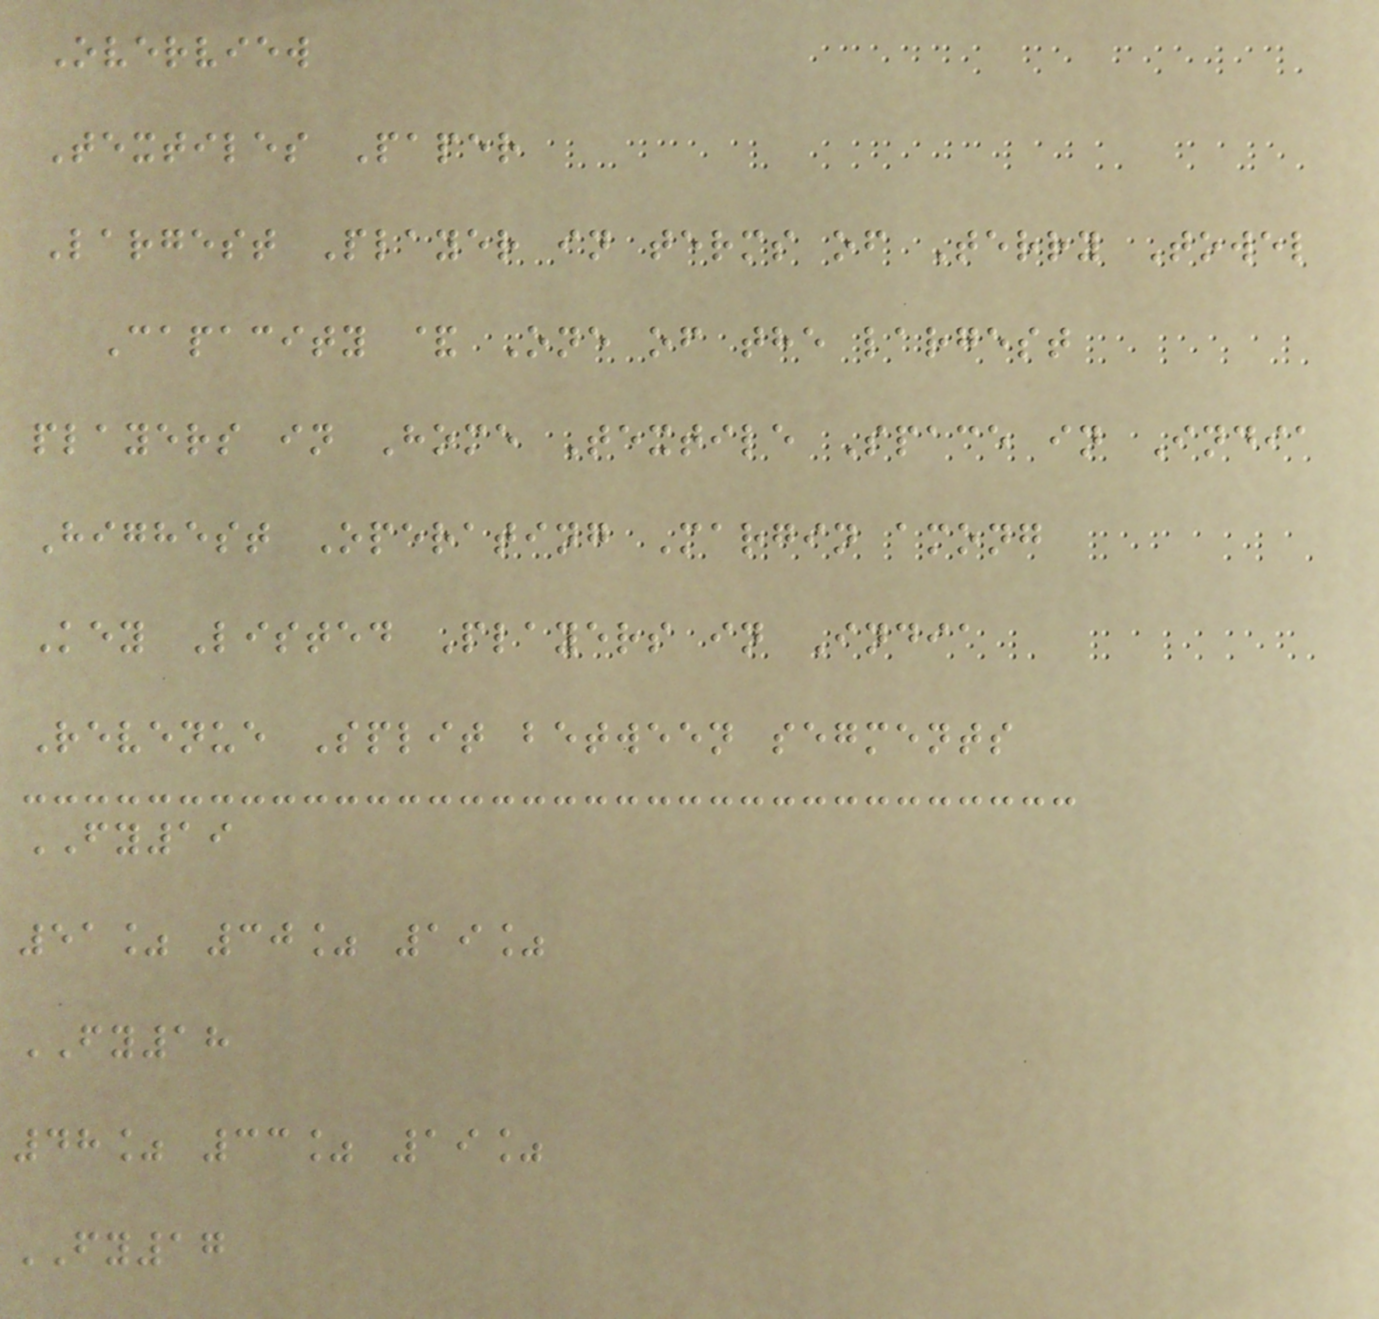Overview
Textiles Paper
Largest Player in terms of Terry Towel
Capacity & One of the largest
players in Home Textile Space in India
Highest Operating Margin among
Key Listed Players in India
Revenue Split between segments
FY19
51% 30% 19%
FY18
48% 33% 19%
FY17
